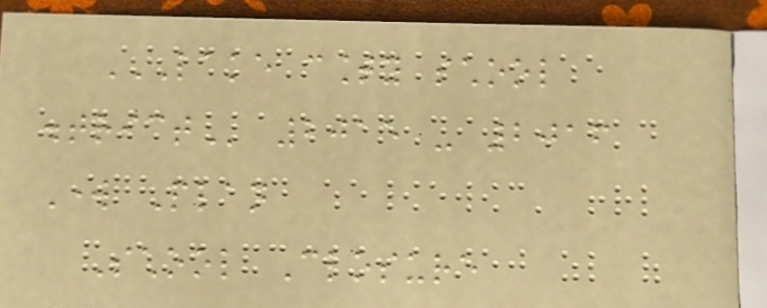LAKE COUNTY SCHOOL
DISTRICT 2015 - 2016
Work Plan
School Closure
